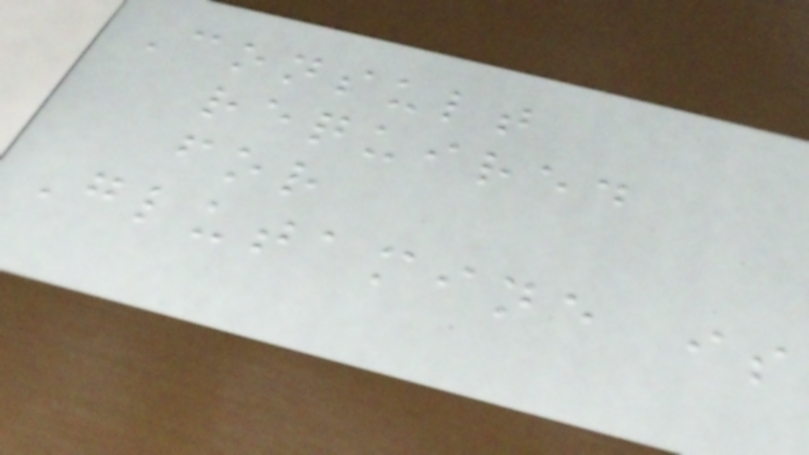Consult
required
for
Glutamine is
